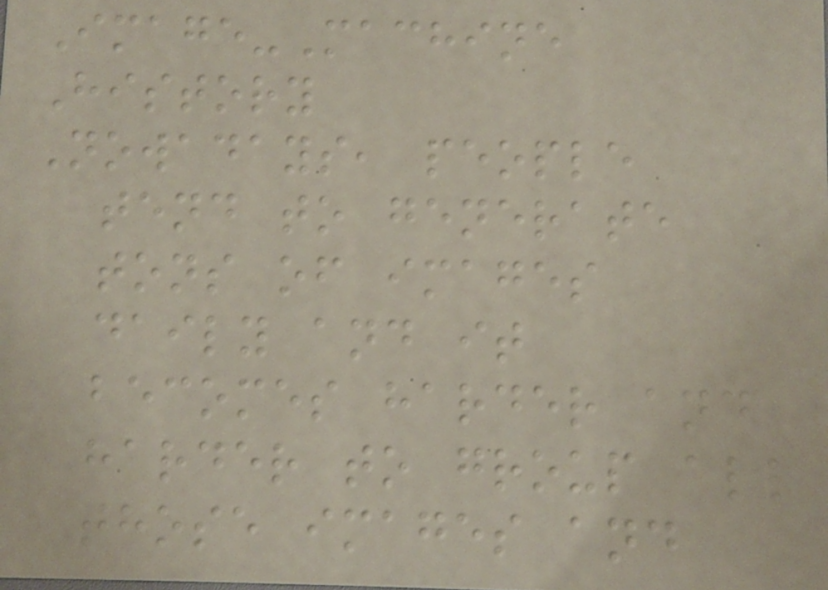Image-Machine
History
Nowadays, people
tend to generate
tons of images
daily and it
becomes harder and
harder to group all
those images and
